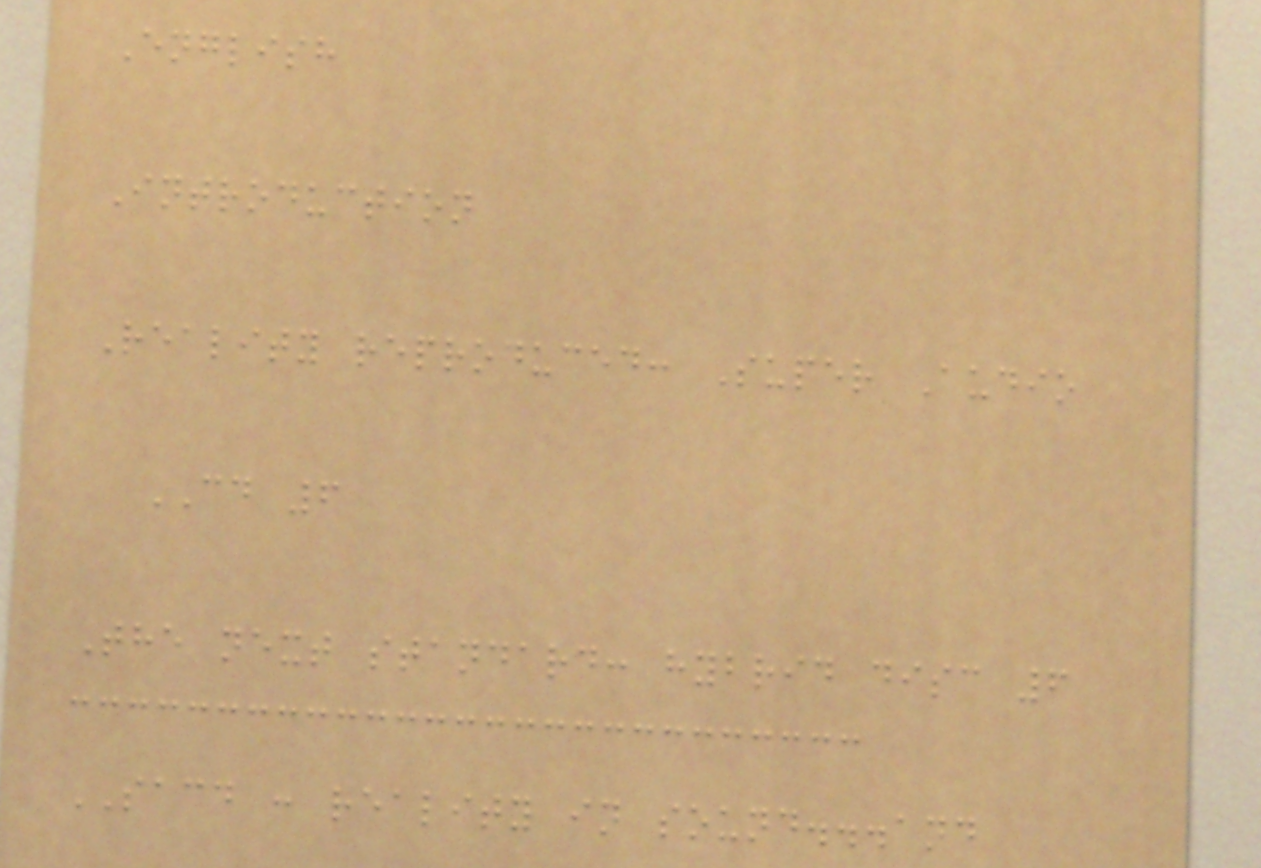English
Introduction
Reality reproduced: Super Audio
CD 6
The next standard: hybrid disc 6
SACD : reality in sound...and
